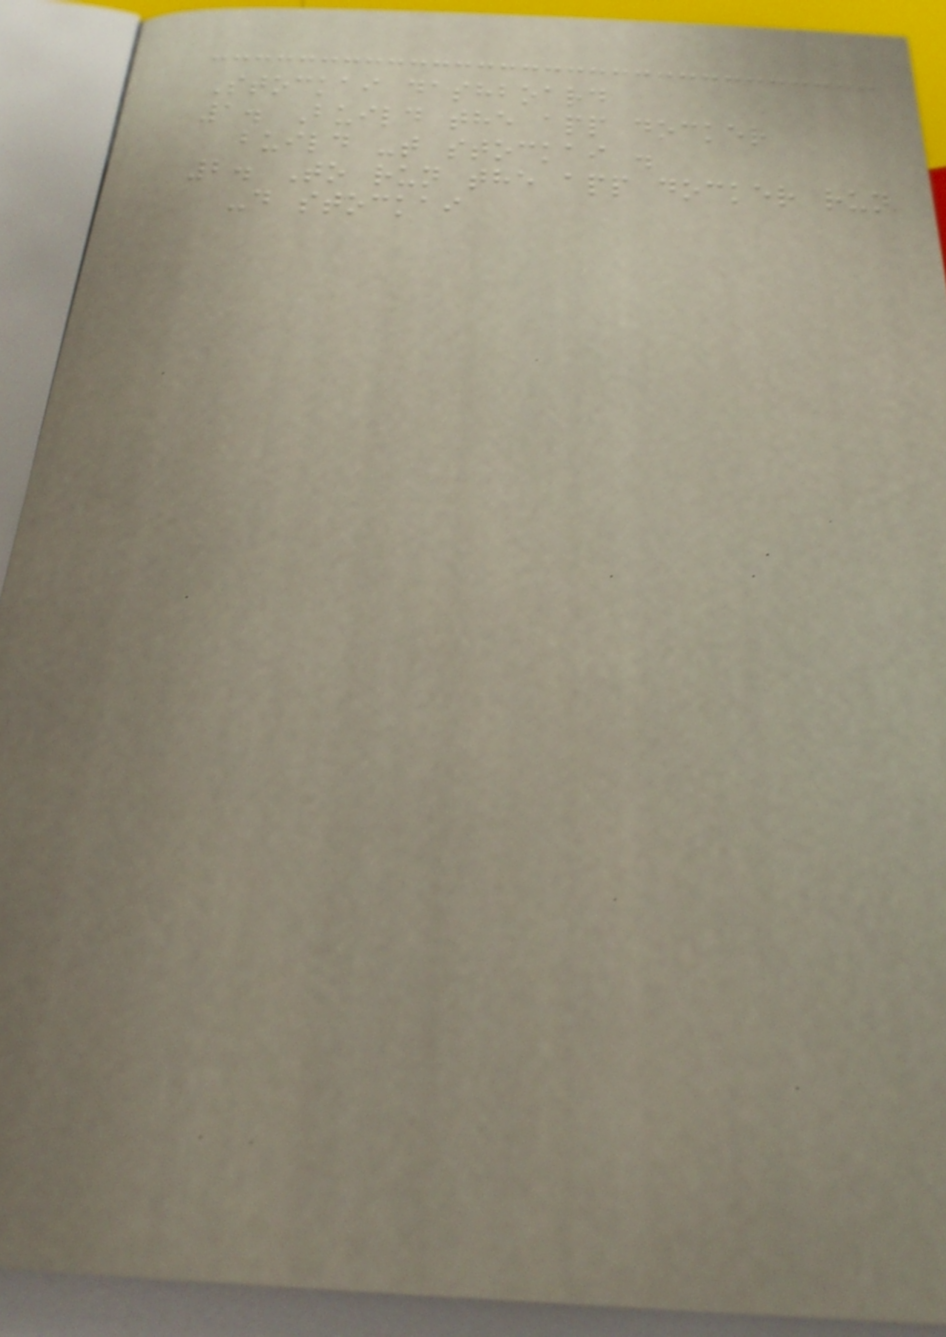Stockai dashboard
1. Build the app docker
build -t stockai .
2. To run the app docker run
-d stockai
